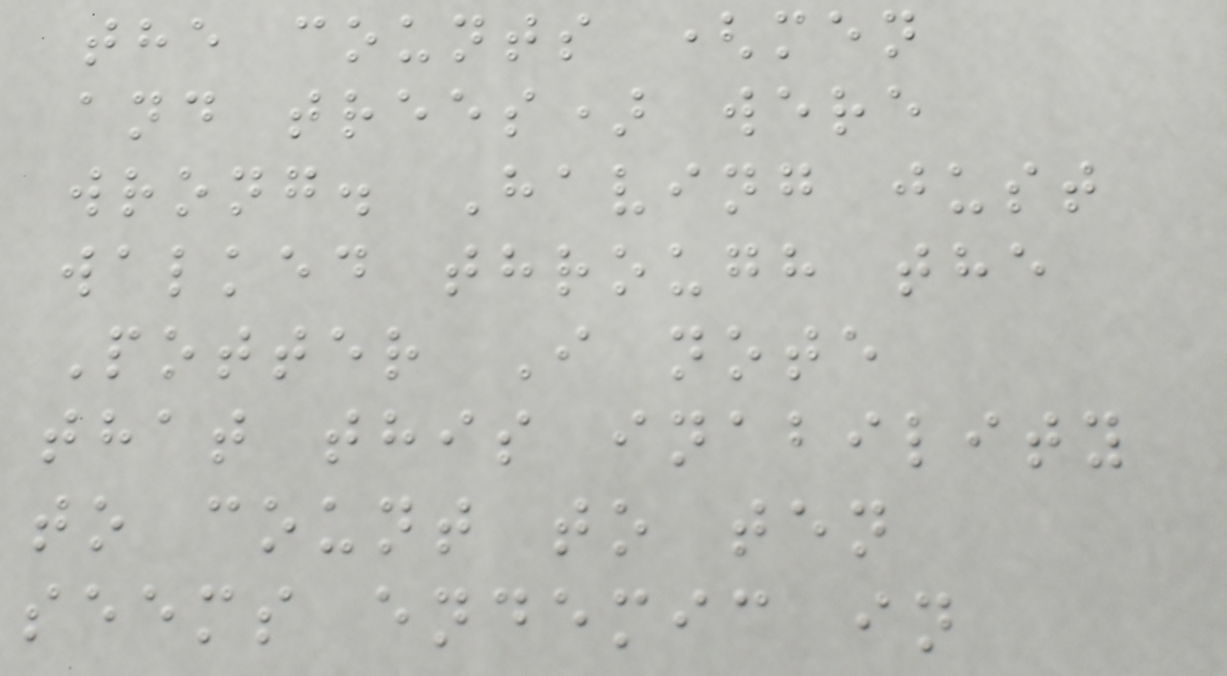the counts (men
and trees) were
wrong. Having just
walked through the
Potter I note
that this inability
to count to ten
seems endemic in
